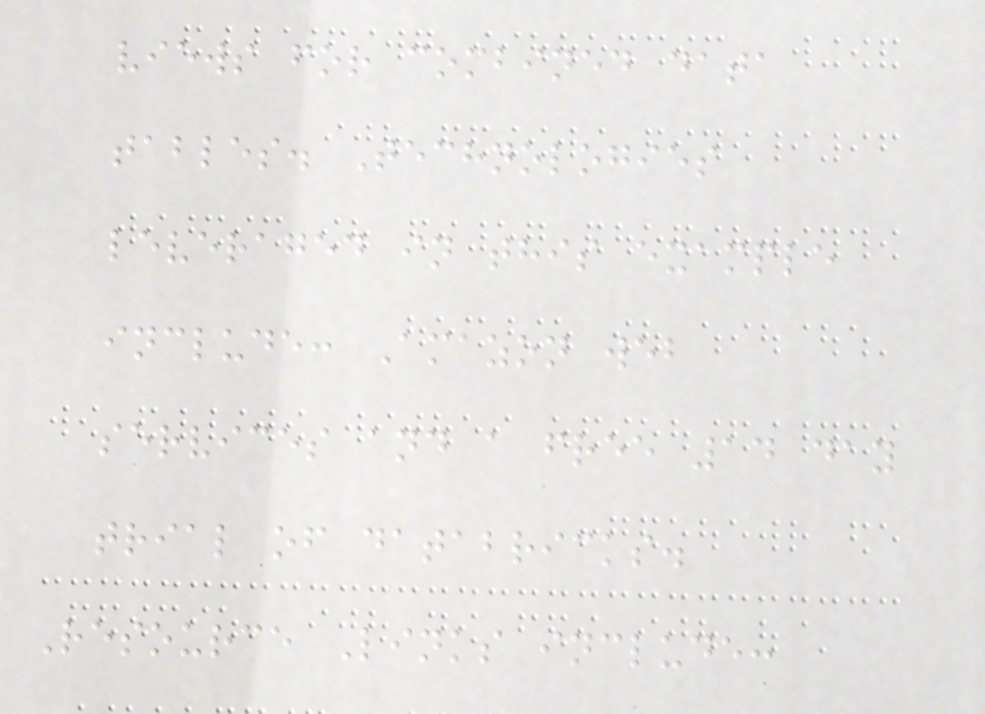views for combined data
tables. Technologies
leveraged in this example
include: Amazon web
services and a free 14 day
trial of databricks.
Resource Links include:
